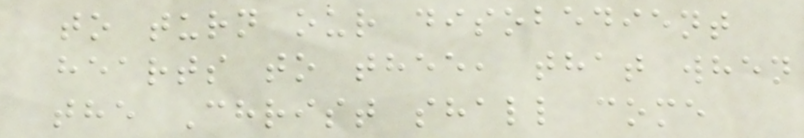to turn our disobedient
hearts to thee, that when
the Christ shall come
